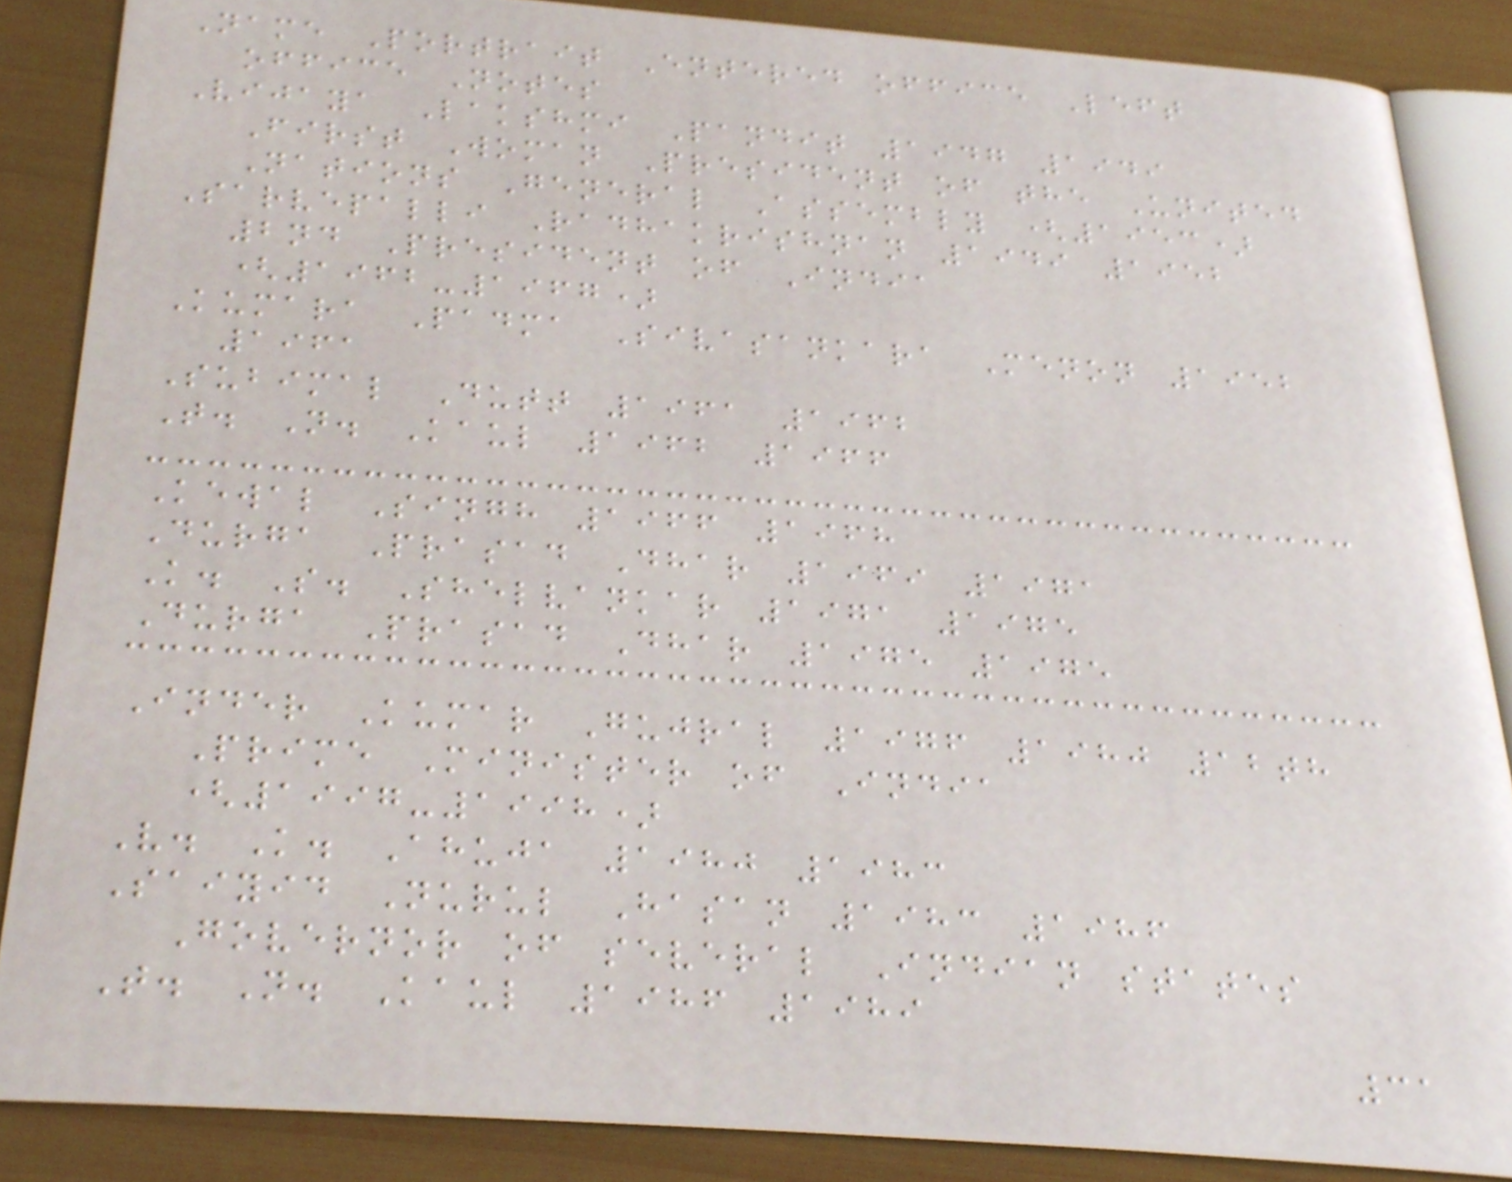Name Portrait Entered office Left
office Notes
Vijaya Lakshmi Pandit 1947 1949
First Woman President of the United
Nations General Assembly (1953)
Sarvepalli Radhakrishnan 1949 1952
2nd President of India
(1962-1967)
Kumara Padma Sivasankara Menon 1952
1961
Subimal Dutt 1961 1962
T. N. Kaul 1962 1966
Kewal Singh 1966 1968
Durga Prasad Dhar 1969 1971
K. S. Shelvankar 1971 1975
Durga Prasad Dhar 1975 1975
Inder Kumar Gujral 1976 1980 12th
Prime Minister of India
(1997-1998)
V. K. Ahuja 1980 1983
Saiyid Nurul Hasan 1983 1986
Governor of several Indian states
T. N. Kaul 1986 1989
31
